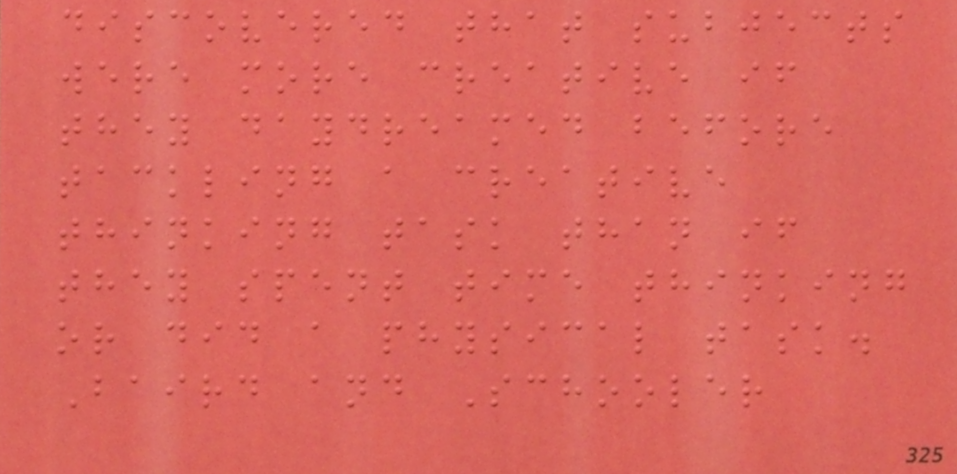discovered that subjects
were more creative if
they daydreamed before
tackling a creative
thinking task than if
they spent time thinking
or did a physical task.
Baird and Schooler
